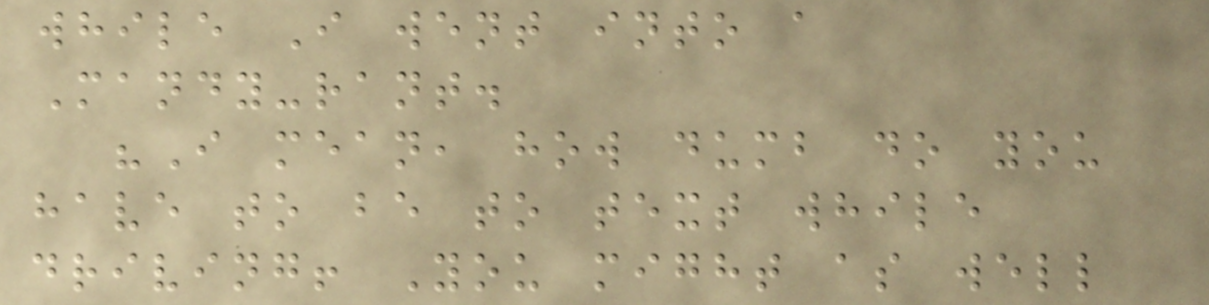while I went into a
Mandy-rant.
"I mean, how dumb do you
have to be to text while
driving! You might as well
